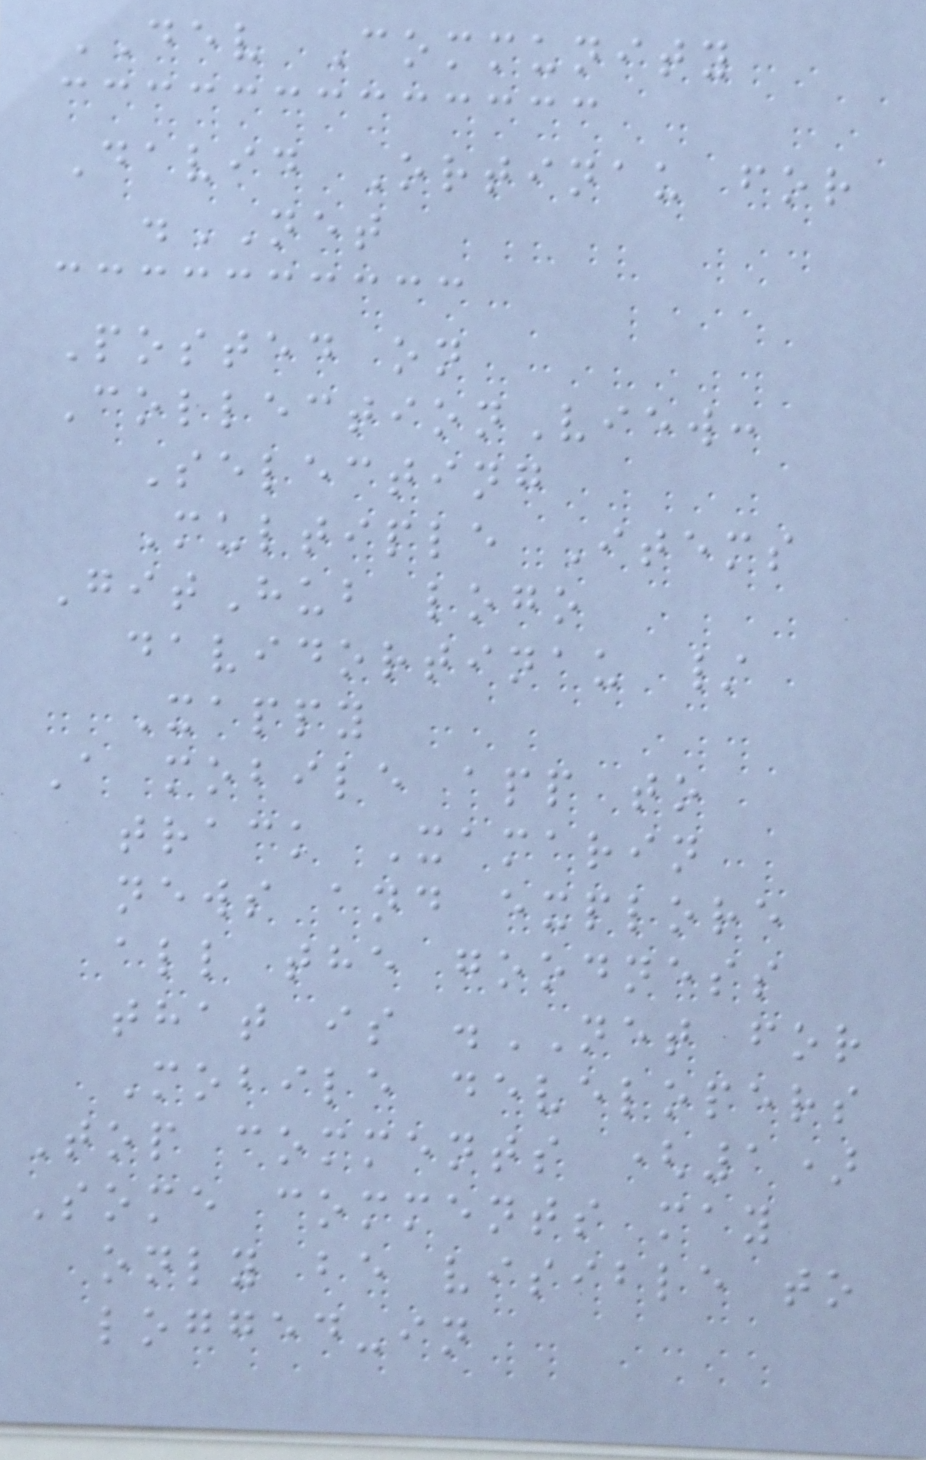DEV Community
David Ortinau for
.NET
Posted on
CollectionView:
Selecting
Multiple Items
GitHub logo
davidortinau /
Xappy
A mobile app to
track Xamarin
news and explore
all the goodness
that is .NET for
Mobile developers
Top comments (1)
Some comments may
only be visible to
logged-in
